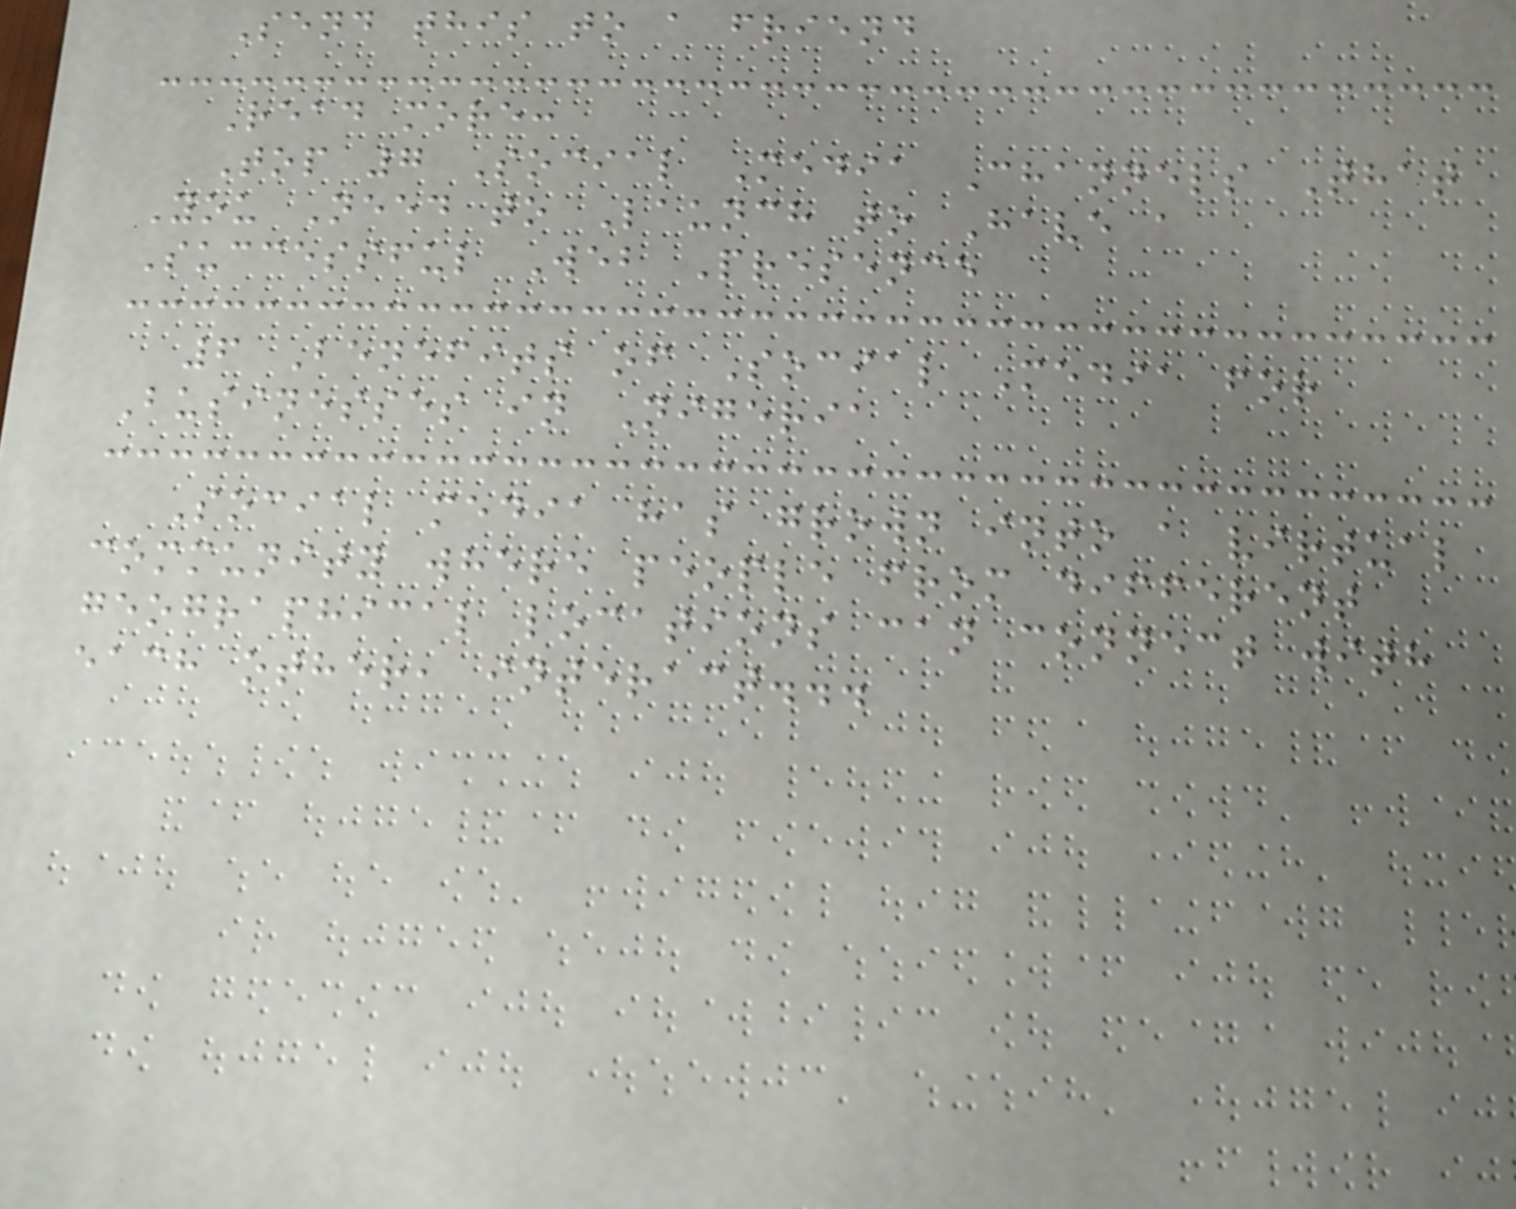Send this to a friend
Read more:
Top 7 Social Media Channels That
You Need to Launch to Have a
Successful Web Presence
6 Benefits of Social Media for
Businesses in Nigeria
Social media has grown into a virtual
community where people from different
geographical locations can connect with
each other, interact...
